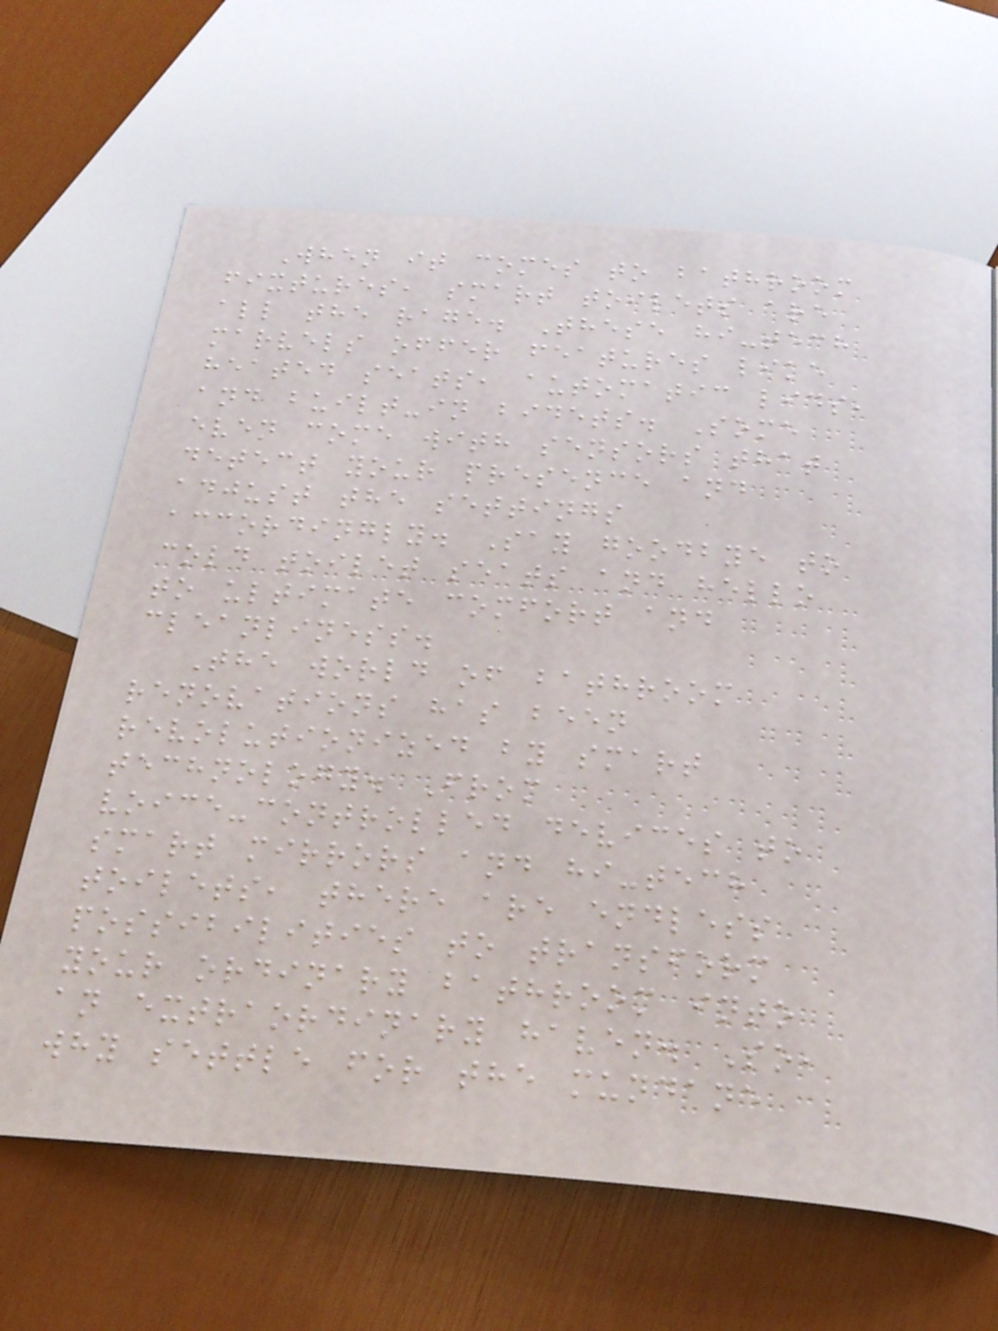When it comes to bathroom
fixtures, smart toilets are
all the rage. These hi-tech
marvels offer features like
heated seats, automatic lids,
and built-in bidets. Some
even come with sensors that
detect your presence and
adjust the settings
accordingly. Say goodbye to
cold toilet seats and hello
to ultimate comfort and
cleanliness.
The world of bathroom
renovations has been
revolutionized by smart
technology. From
voice-controlled devices to
smart mirrors and hi-tech
toilets, there are endless
possibilities to transform
your ordinary bathroom into
an extraordinary haven. So,
why settle for the mundane
